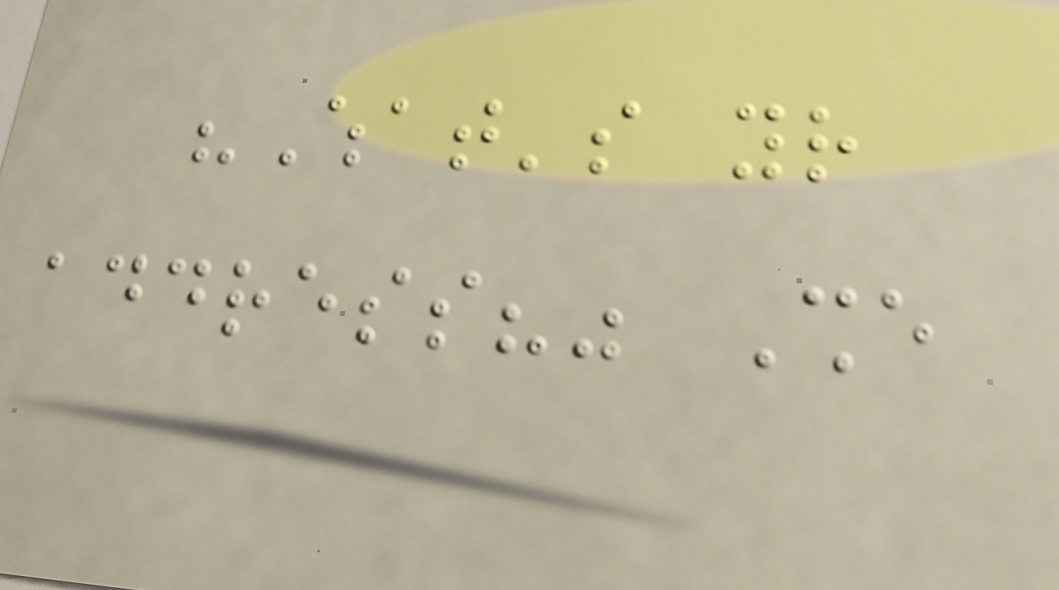"What's your
address?" She
